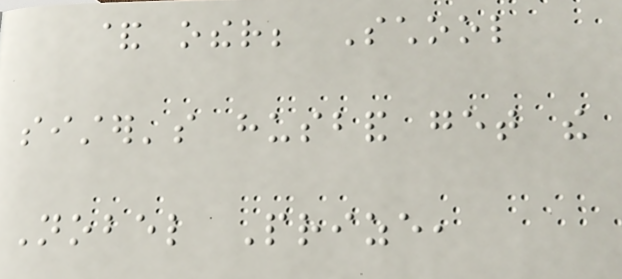& other; School
sister's husband get the
Nobel Prize,
